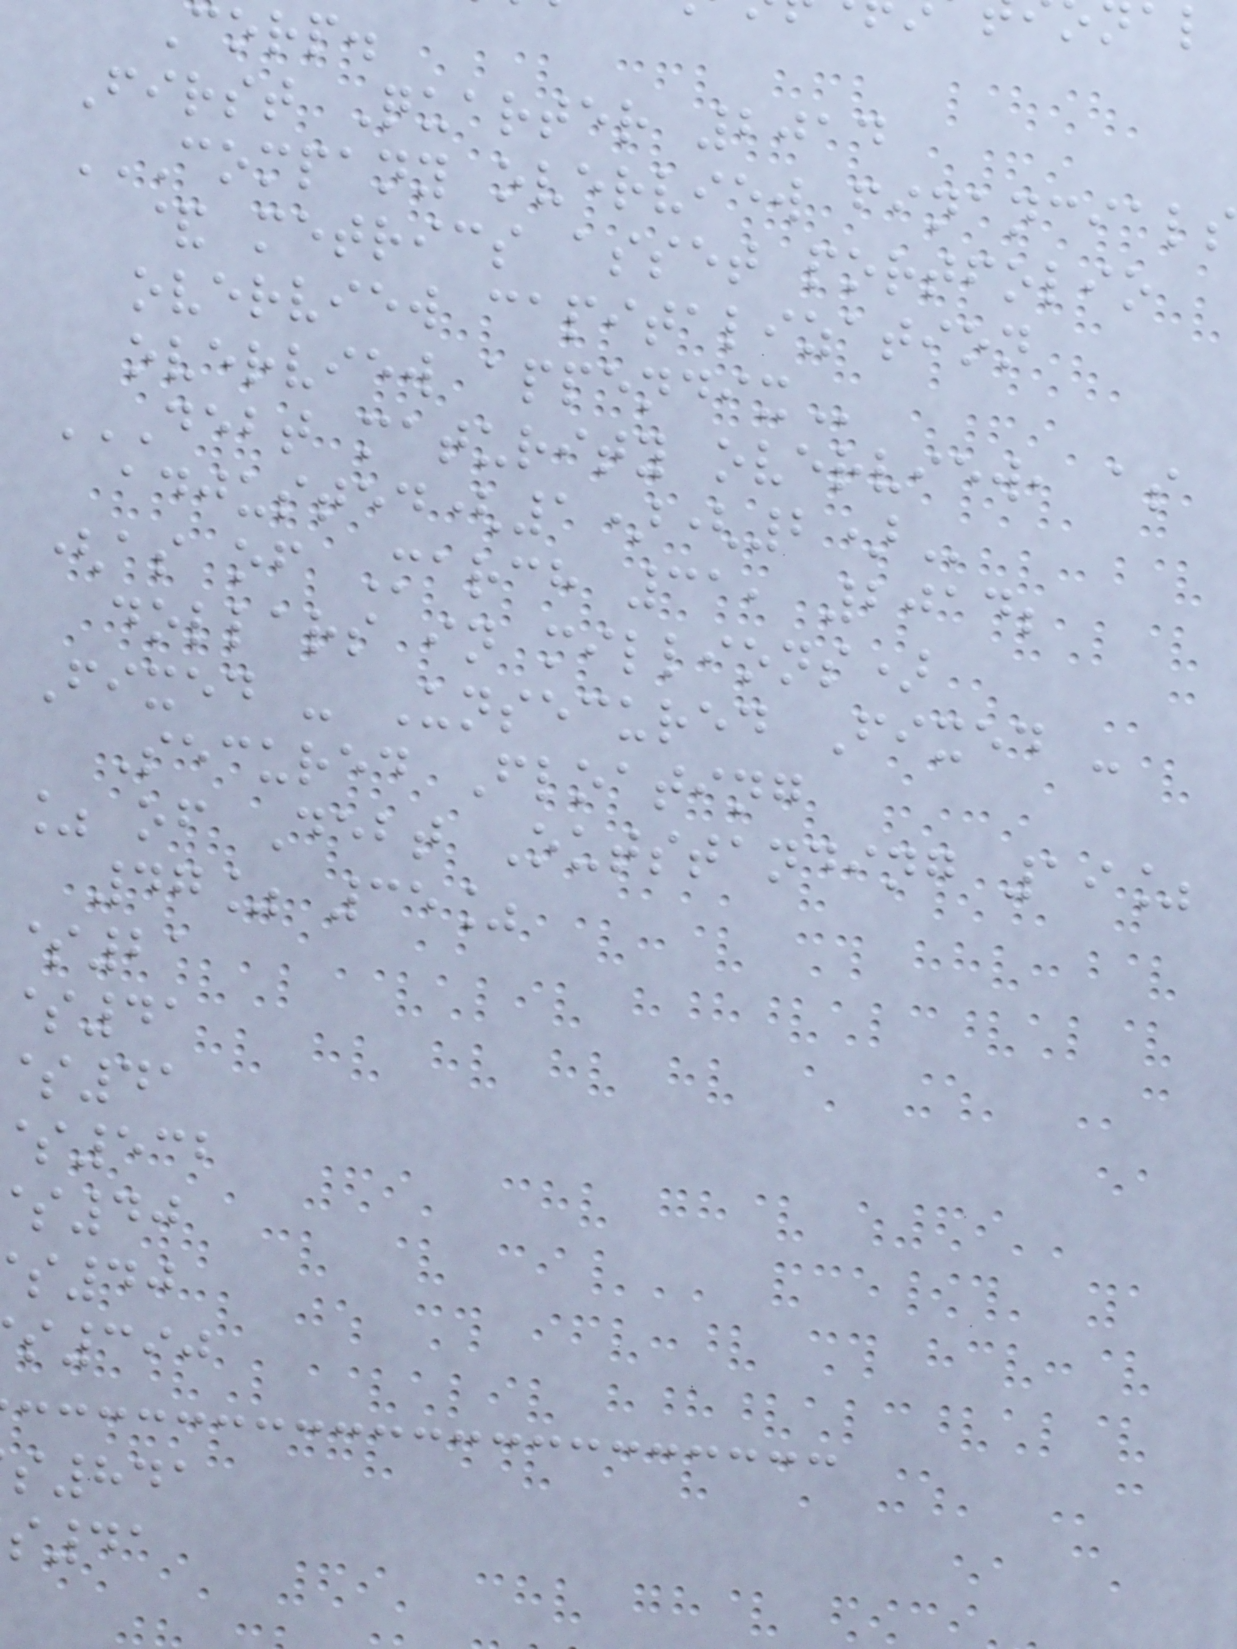Corp.
First Quarter 2014
COMPANY OVERVIEW FINANCIALS
& metrics asset portfolio
overview capitalization
overview
DEBT MATURITY OVERVIEW, AS
(as of March 31, 2014;
dollars in millions)
Fixed - Unsecured Fixed -
Secured Floating
% of Debt Outstanding 19%
47% 35%
$21
$41
532
390
841
